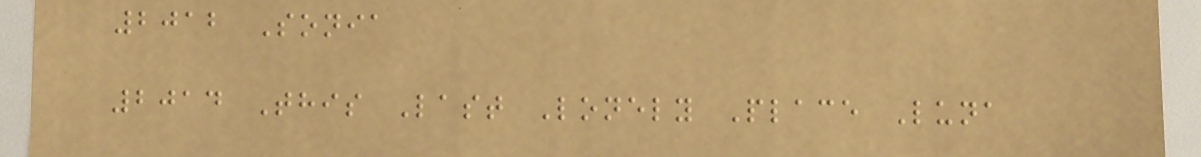2012 Sonia
2014 This Last Lonely Place Luna
